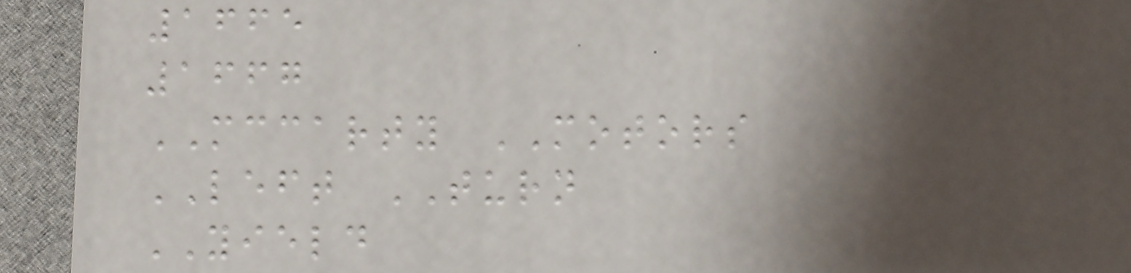1665
1667
MCCARTY MOTORS
LEFT TURN
YIELD
